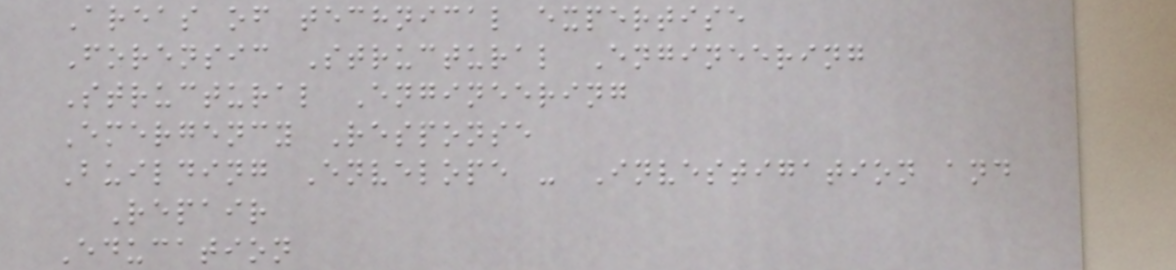Areas of technical expertise
Forensic Structural Engineering
Structural Engineering
Emergency Response
Building Envelope - Investigation and
Repair
Education
